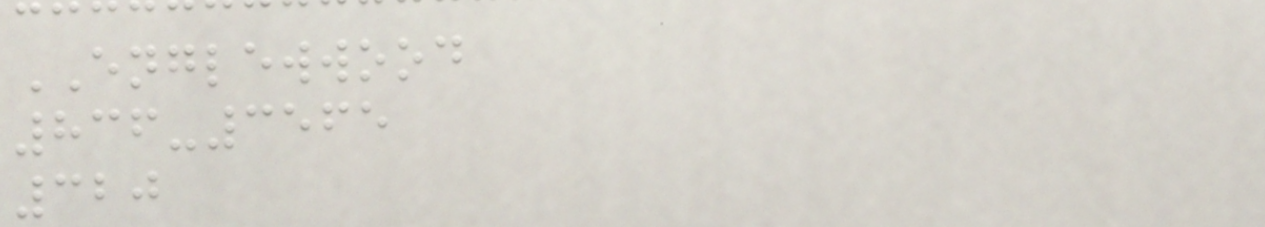ENGLEWWOOD
836-3565
320
